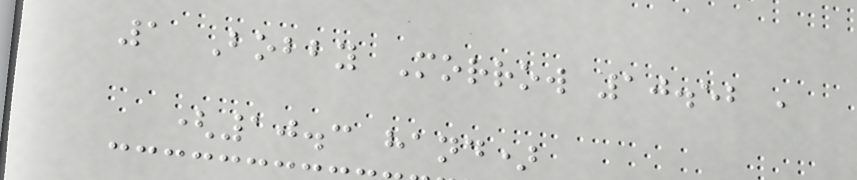1 Bobby Morrow 10.52 ,
(10.3 hand)
